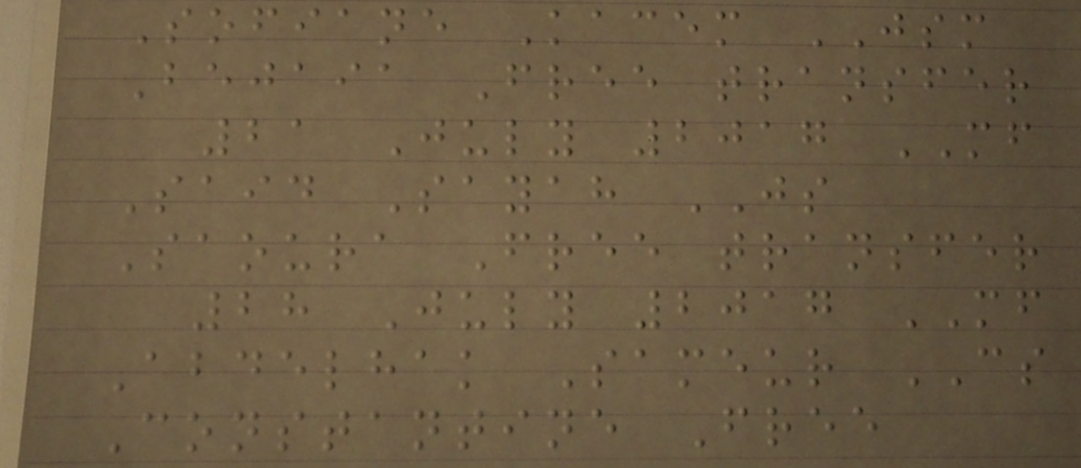Sofiane Kacem JSM
Bejaia Free transfer
21 July 2017 MF
Said Sayah JS
Saoura Free transfer
28 July 2017 MF
Abdelhak Sameur CS
Constantine Free
